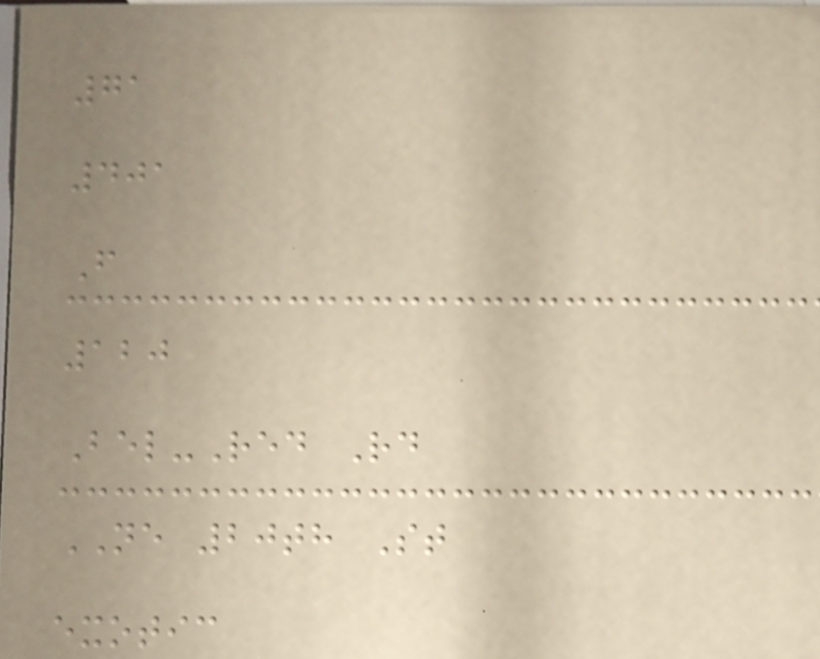71
401
F
120
Bel-Red Rd
NE 20th St
exotic
